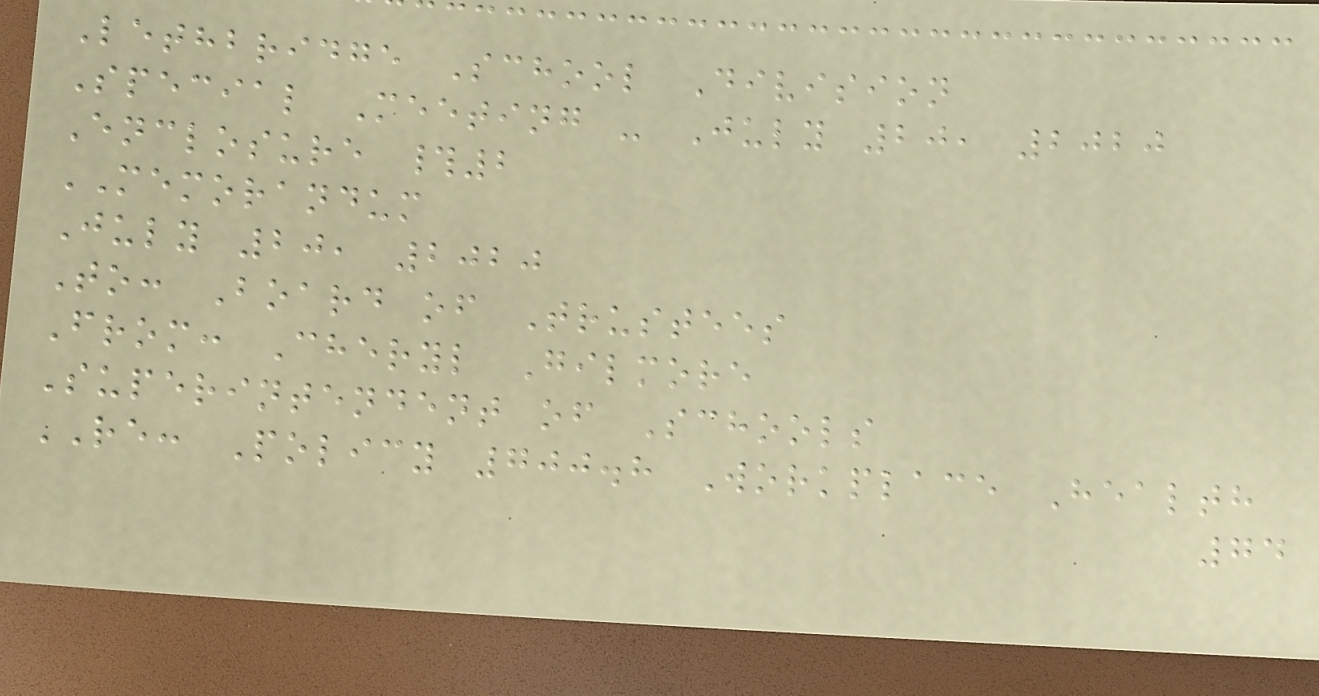Lethbridge School Division
Special Meeting - July 20, 2020
Enclosure #2
MEMORANDUM
July 20, 2020
To: Board of Trustees
From: Cheryl Gilmore
Superintendent of Schools
RE: Policy 700.8 Workplace Health
74
